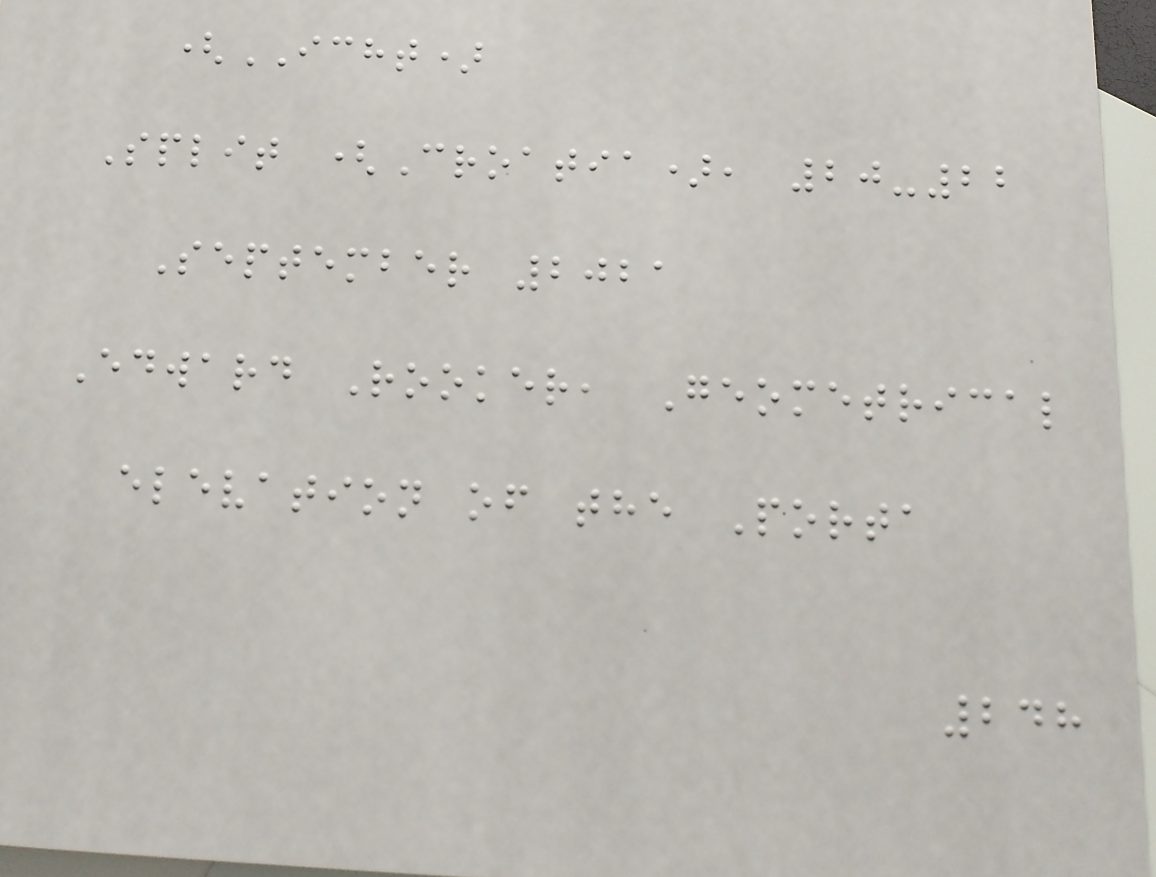(ICHT)
Split (Croatia), 20-22
September 2021
Edward Rooker, Geometrical
elevation of the Porta
248
